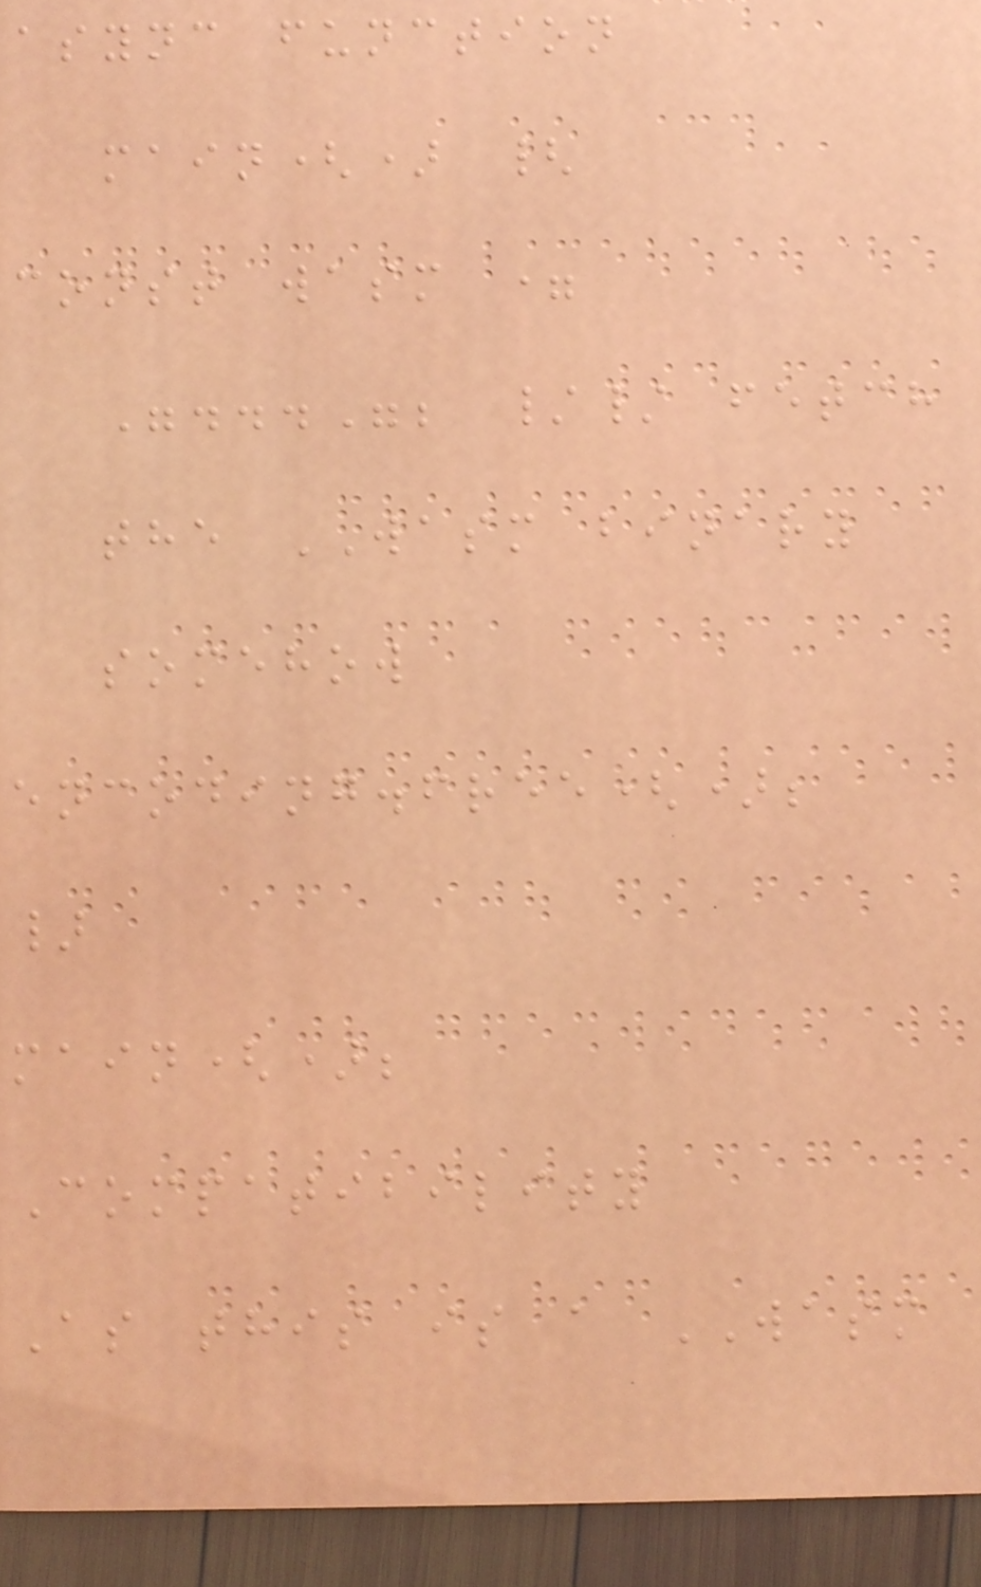async function
main() {
const wasm =
"..."; // fetch
the WASM binary
somehow
encoding.free();
}
main();
Compatibility
As this is a WASM
